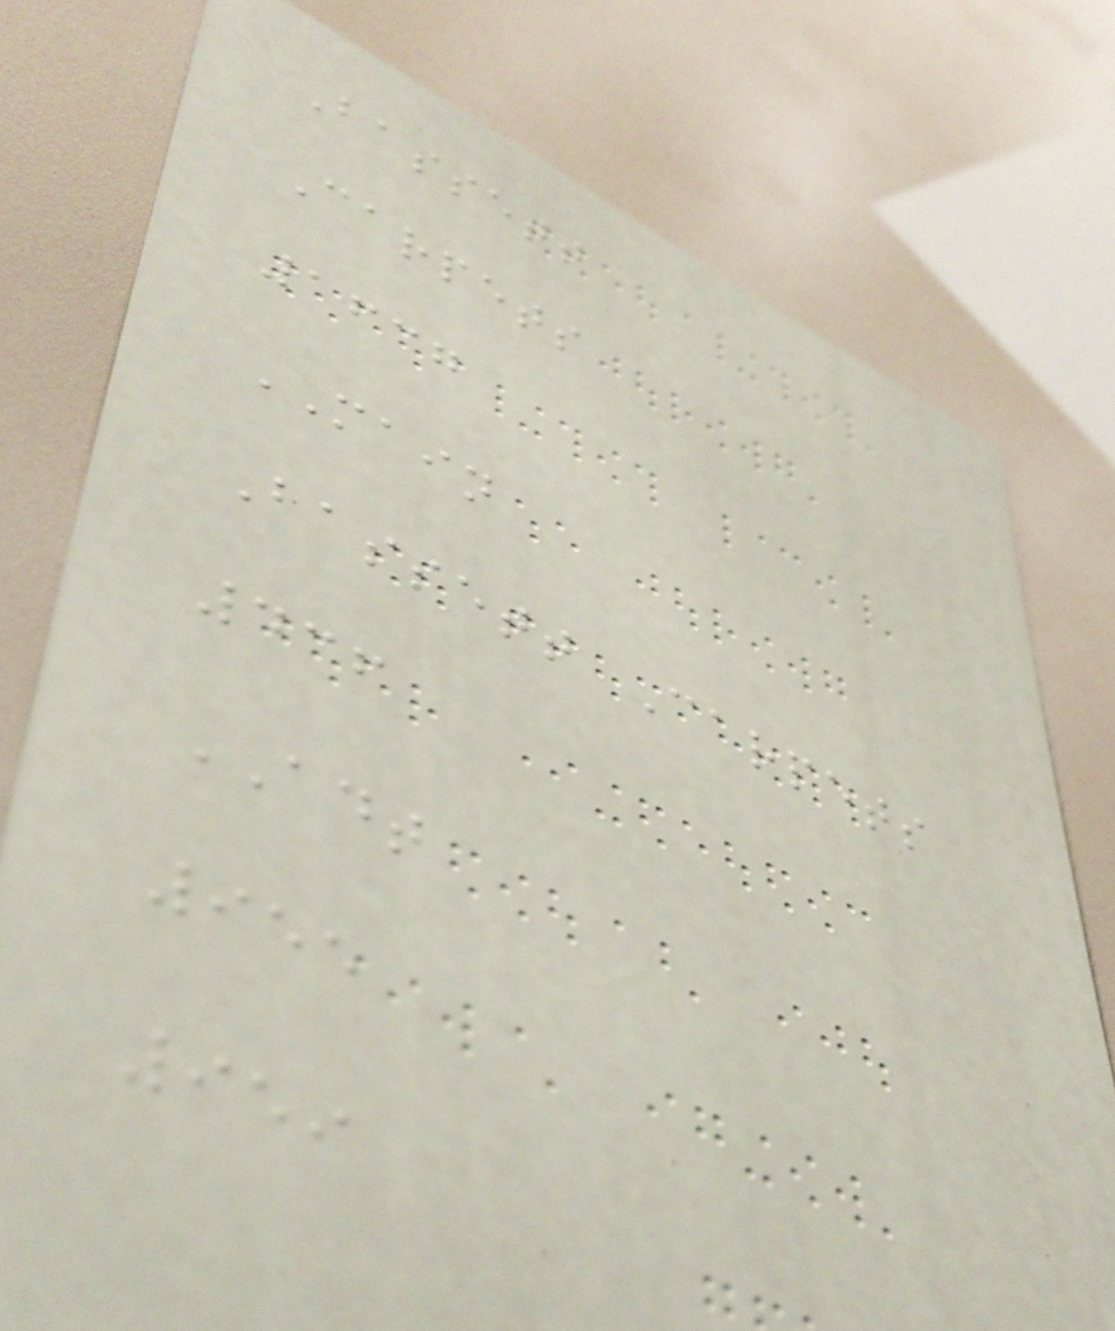Bassett
Carpets
1637
MAIN
Bassett Carpets
436
ADT
955
959
